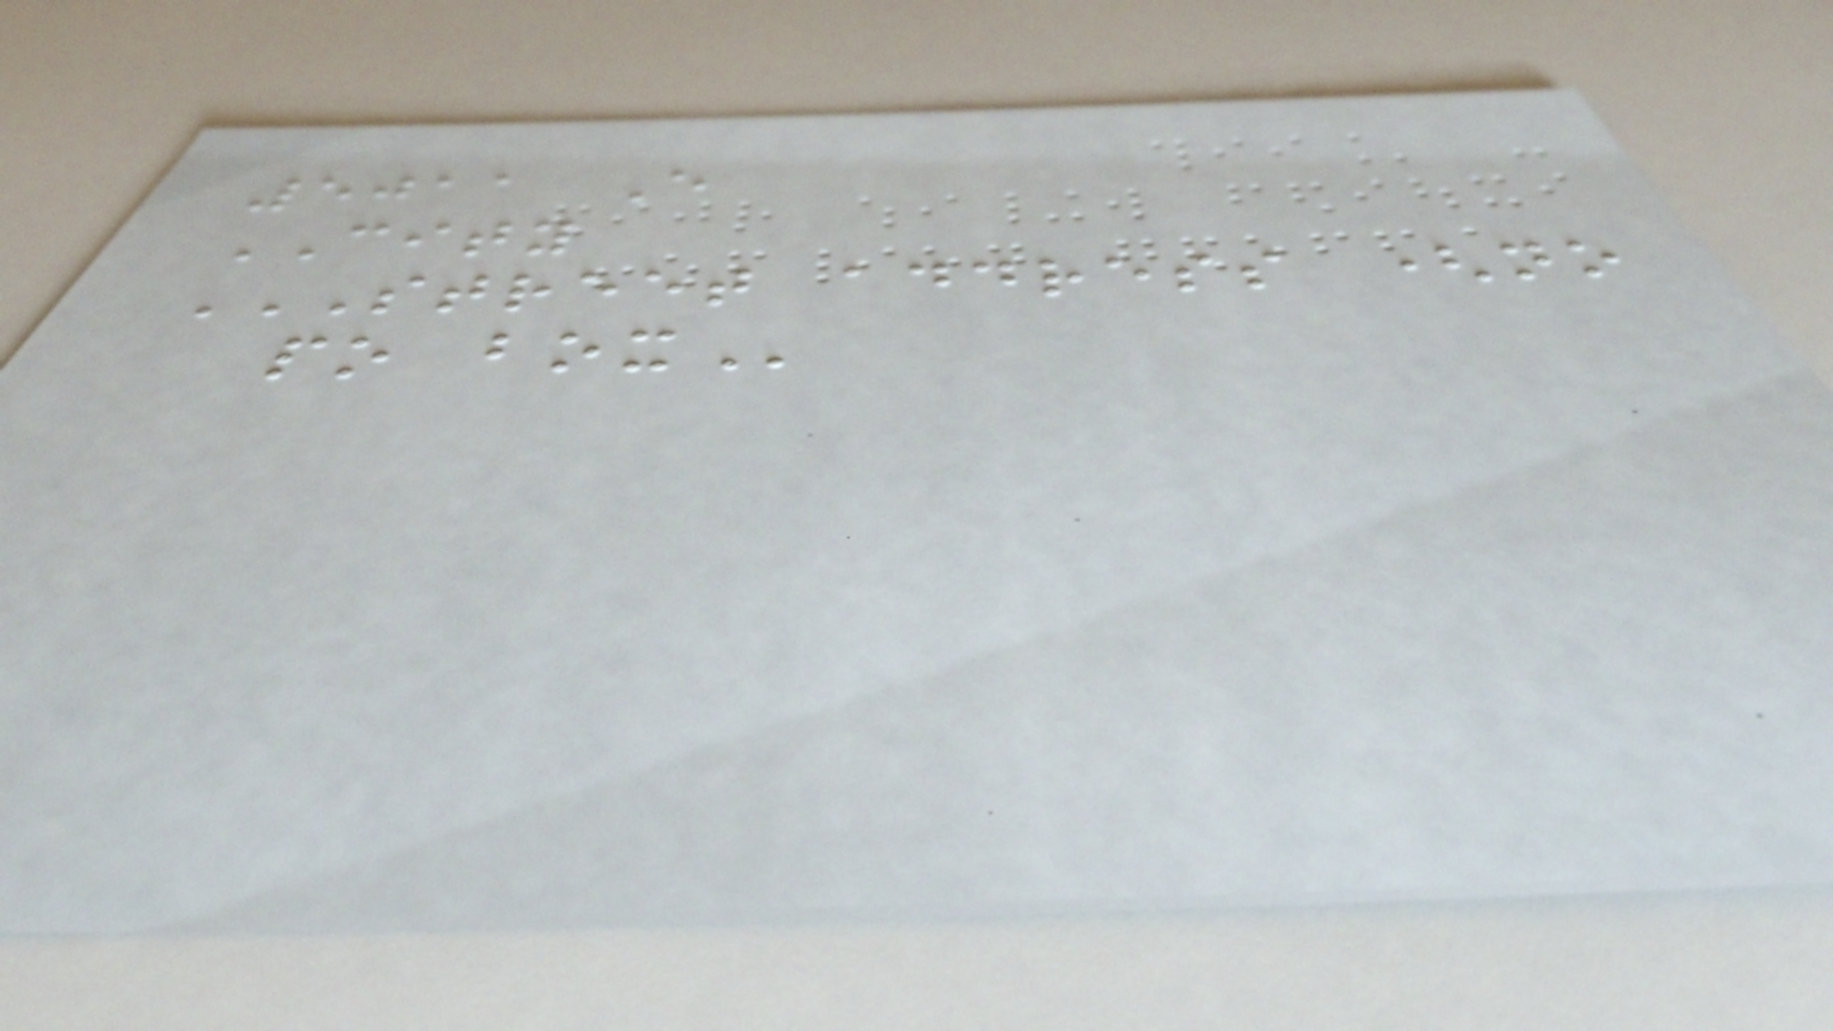5011 E
CITY
STREET ADDRESS (NO
PO BOX
